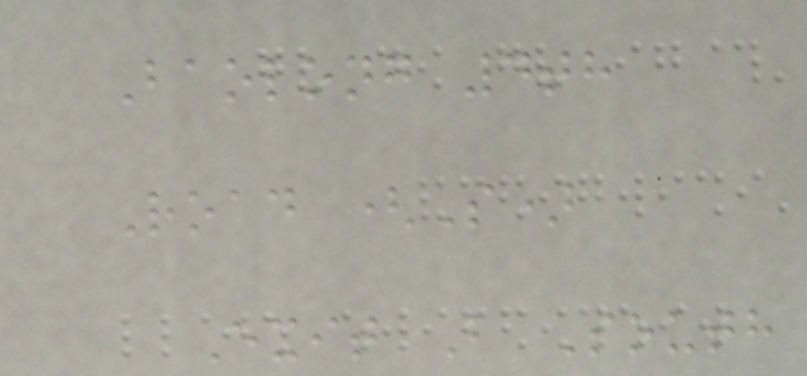Baolong 4th
Road (S)
Exit B South
